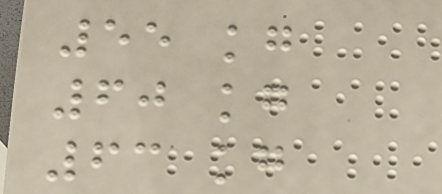55 kg
60 kg
63 kg
